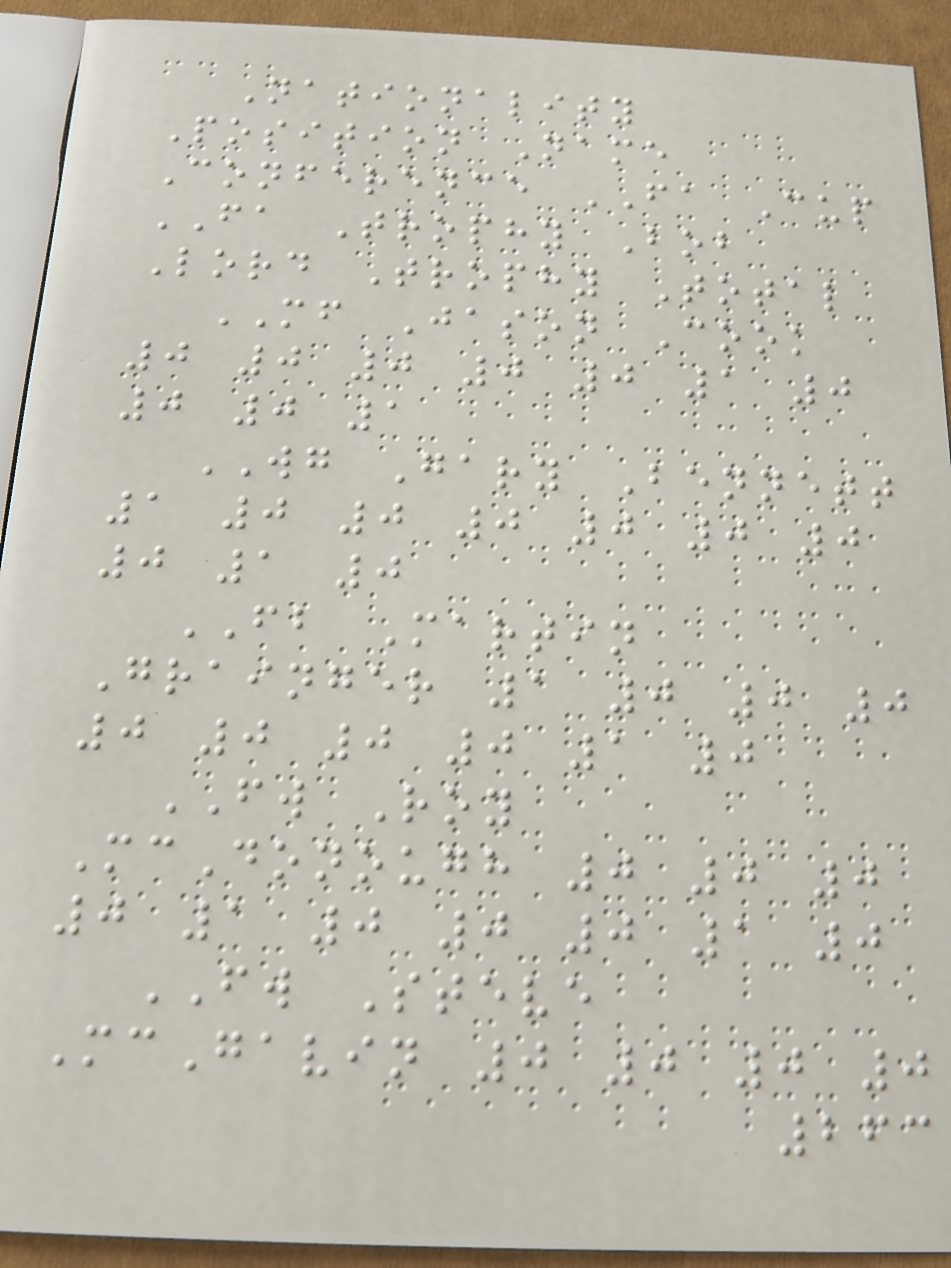Nationality
Position Name
Conference FA Cup
FA Trophy Bob
Lord Trophy Total
MF Jason Cook
0 0 0 0 0 1 0
0 0 1
WG Gary Bennett
1 0 0 0 0 0 0
0 1 0
FB Martin
Grainger 1 0 0 0
0 0 0 0 1 0
FW Roy
McDonough 0 0 0
0 1 0 0 0 1 0
FW Steve
McGavin 0 0 0 0
263
